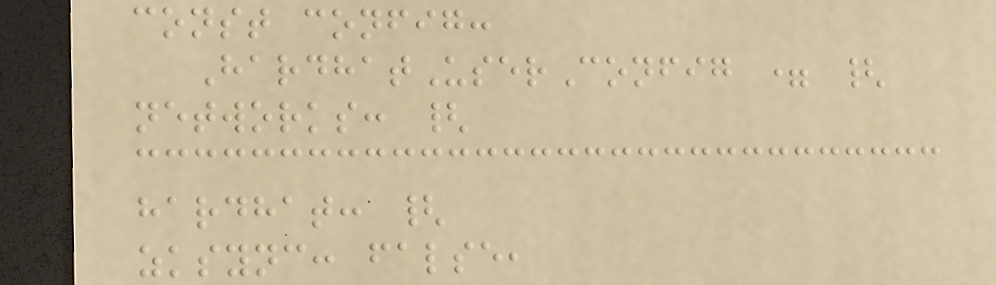const config:
HardhatUserConfig = {
networks: {
hardhat: {
zksync: false,
